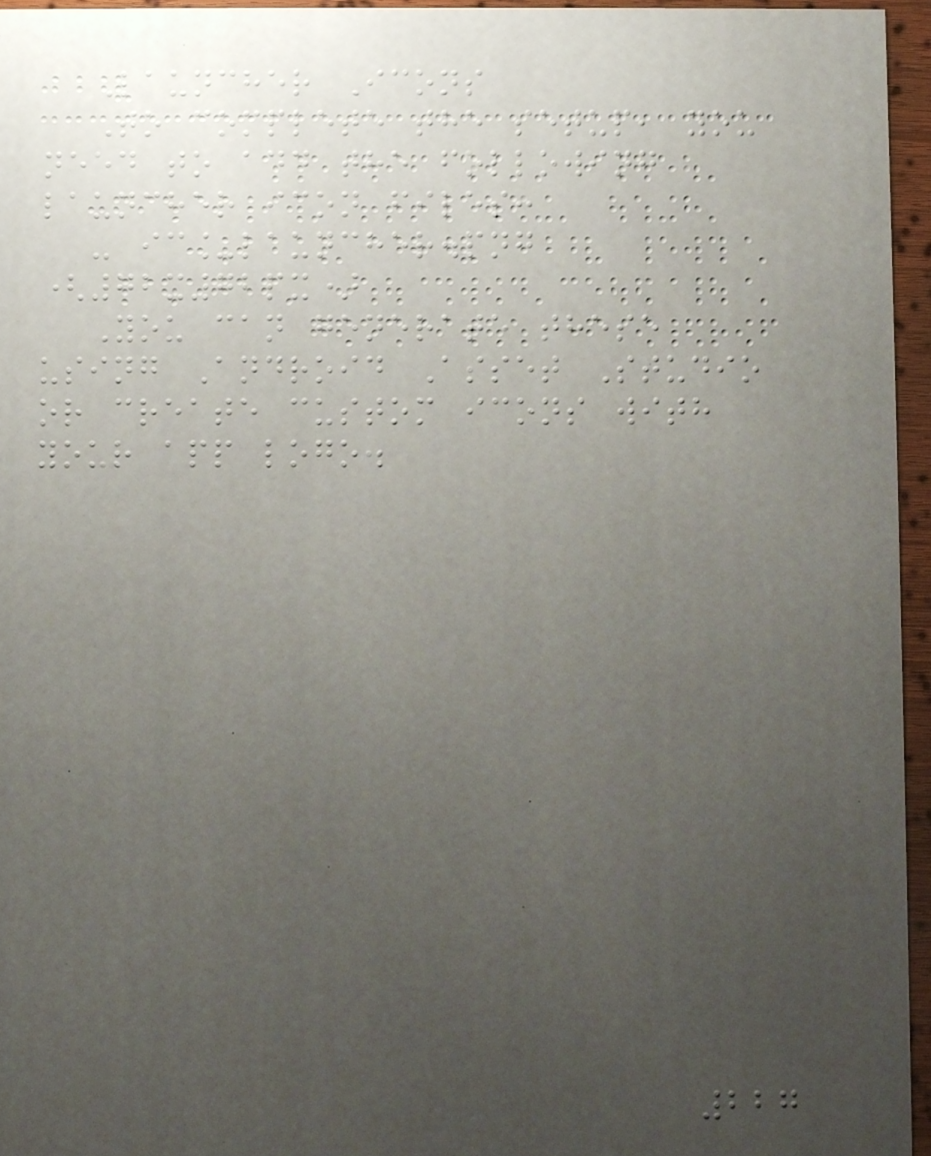Launcher Icons
To complete the setup, you
need to add the following
launcher icon files:
- ic_launcher.png
(72x72px)
You can generate these
using Android Asset Studio
or create custom icons with
your app logo.
227
